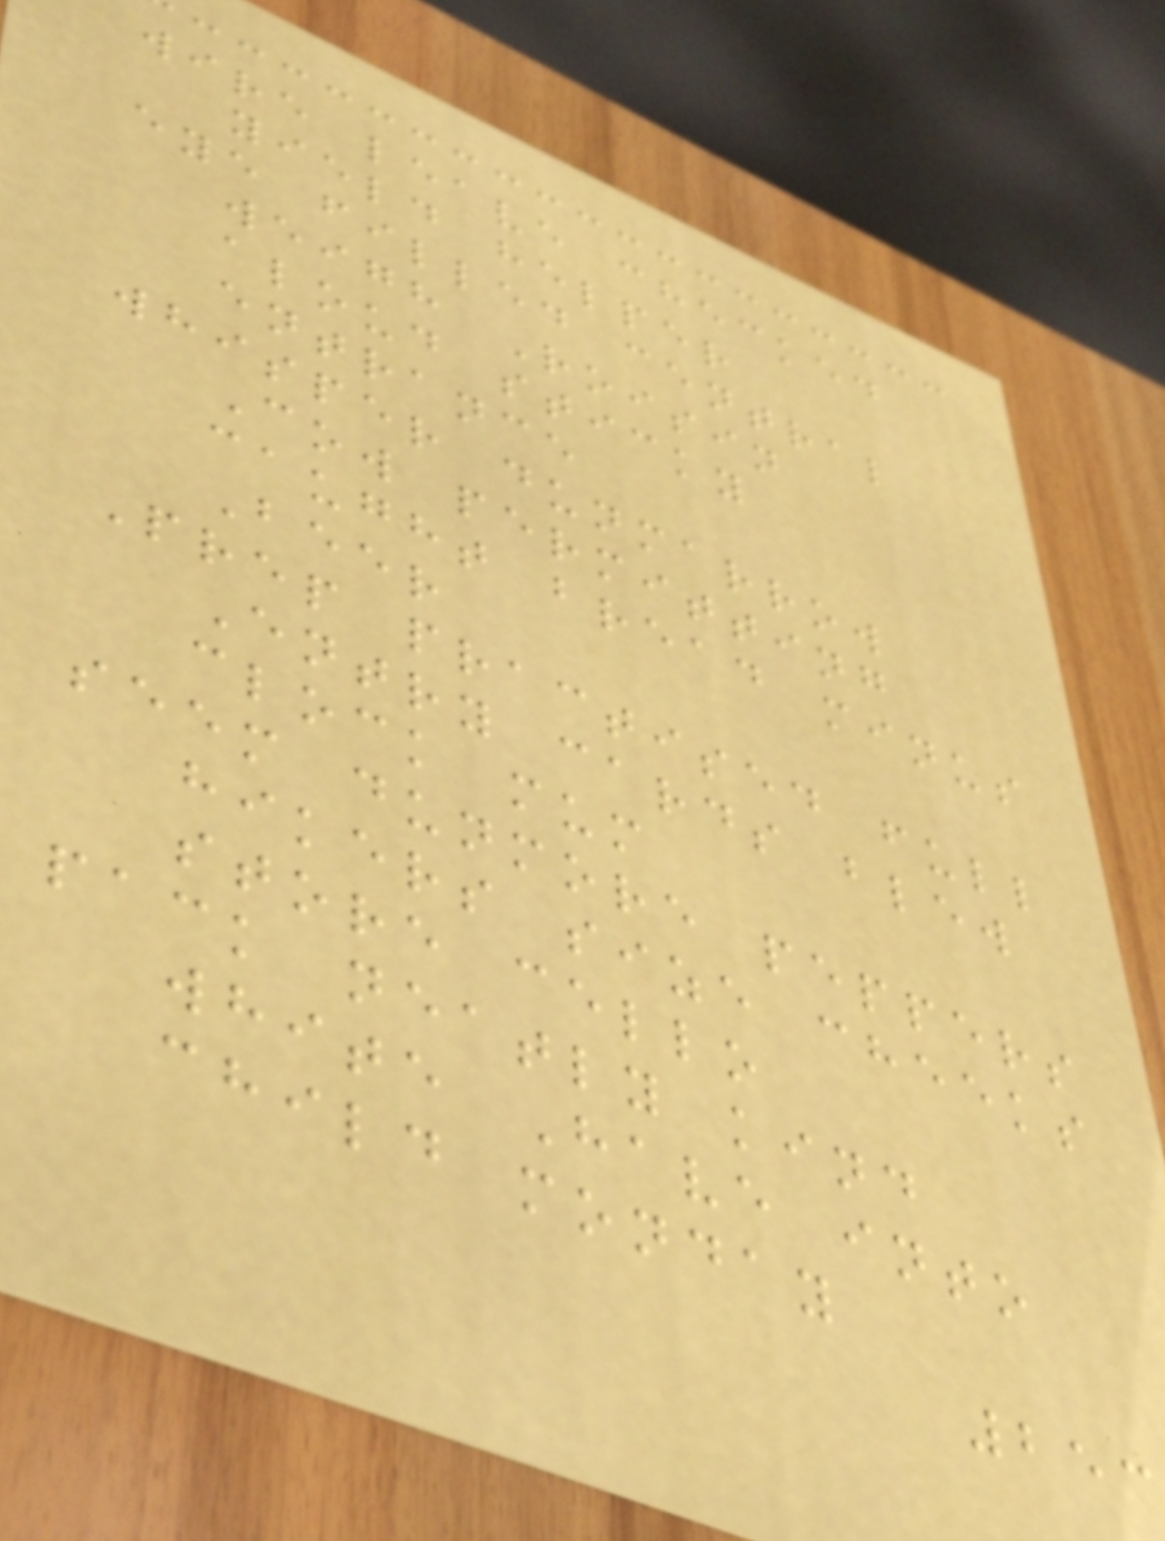wire leave checked
yield helper
eye filled central
weigh Roisin
aloud sticky
entrance
whisper dunmarrow
Cow permitting
caught bread minus
Beer
Prep practised full
Entry cards blew
clock mum
seem dunmore peppers
hikers size cheeks
store cello
pack neatly kind
white Have into
child monday
253
